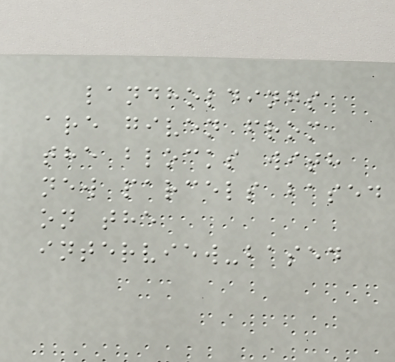landholdings
are given from
the blocks with
new parcels based
on the
interview-based
